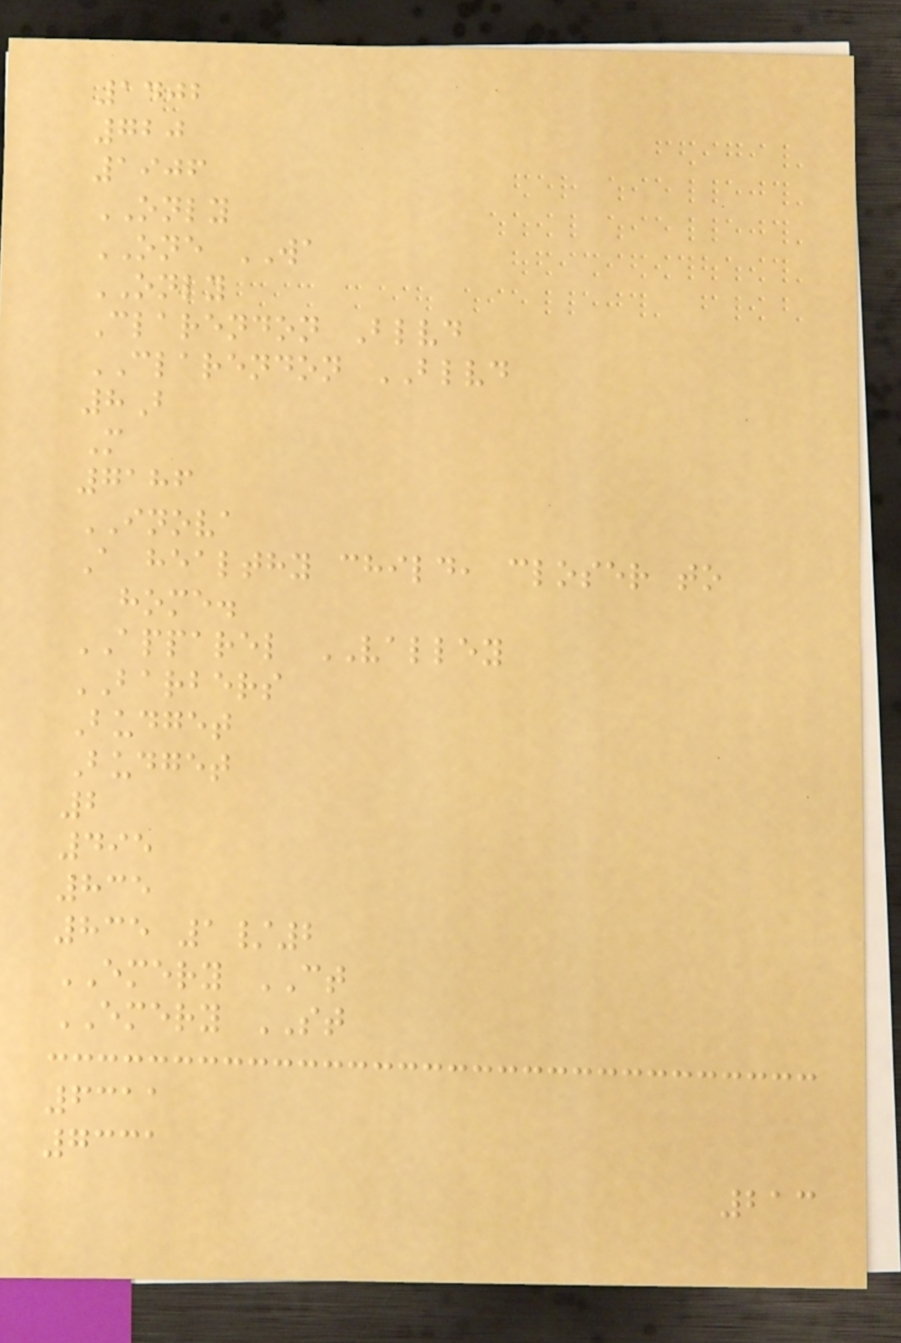1402
720
1906
ONLY
ONE WA
ONLY
Clarendon Blvd
CLARENDON BLVD
8B
M
7186
INOVA
A healthy child, closer to
home.
APPAREL VALLEY
BARBERS
Budget
Budget
2
495
835
835 1/2
EMERY CT
EMERY ST
6311
7331
213
